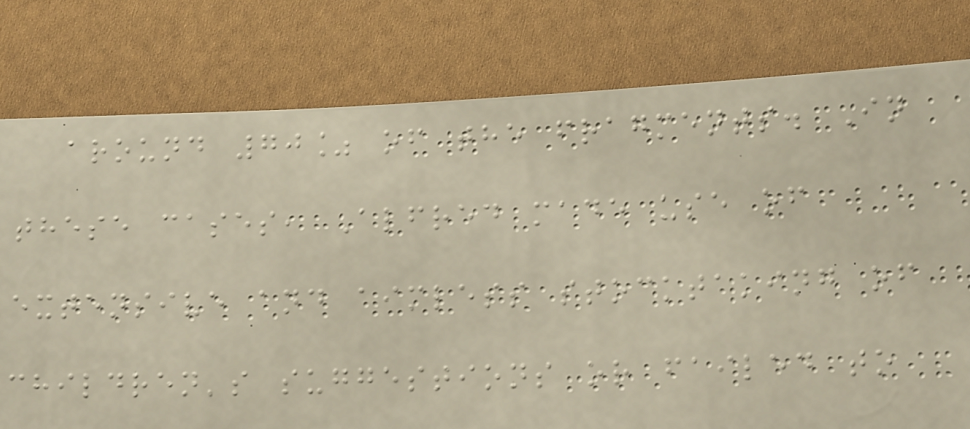around 70% of the fragments. In
these cases, Alfred made use of
extensive and aimless stocktaking of
children's suggestions or failed to
